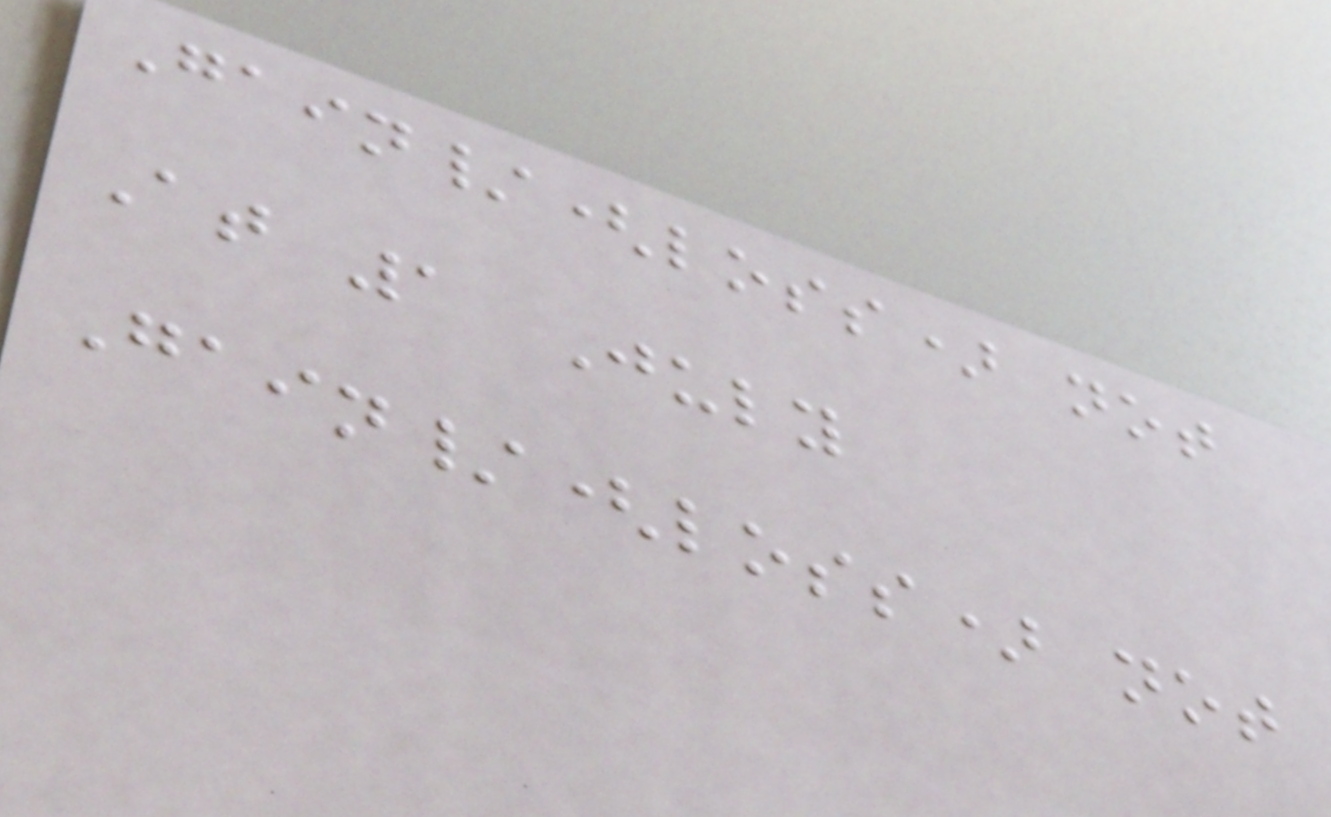Gain/(loss) not
At 1 July
Gain/(loss) not
